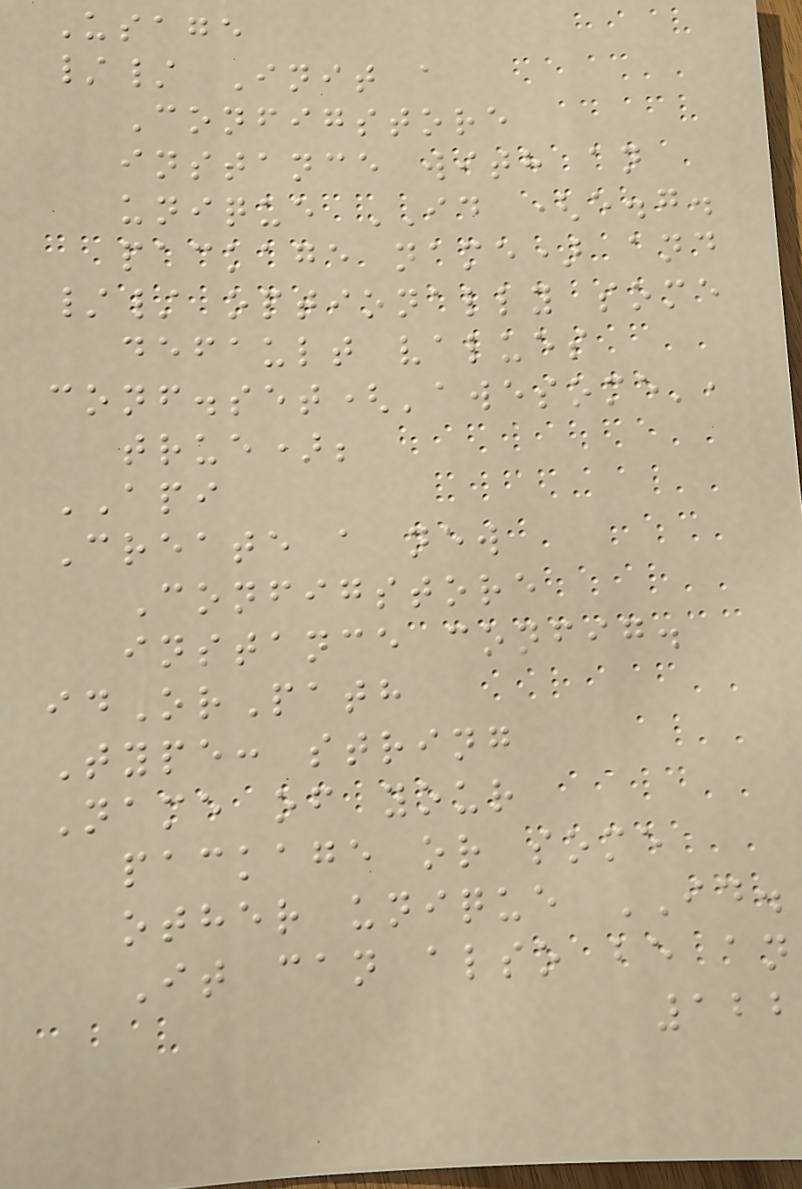Usage
// Init a
Configstore
instance with an
unique ID (e.g.
package name) and
// optionally some
default values
conf.set('awesome',
true);
API
Create a new
Configstore
instance config.
idOrPath
Type: string
Name of your
package or some
other unique ID.
It can also be an
122
